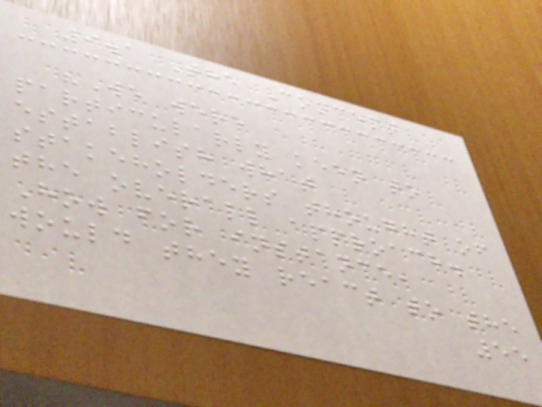9.1 The Concept
"We were
particularly keen to
establish what
stakeholders thought of
the overall approach.
How for instance,
would they react to the
55
